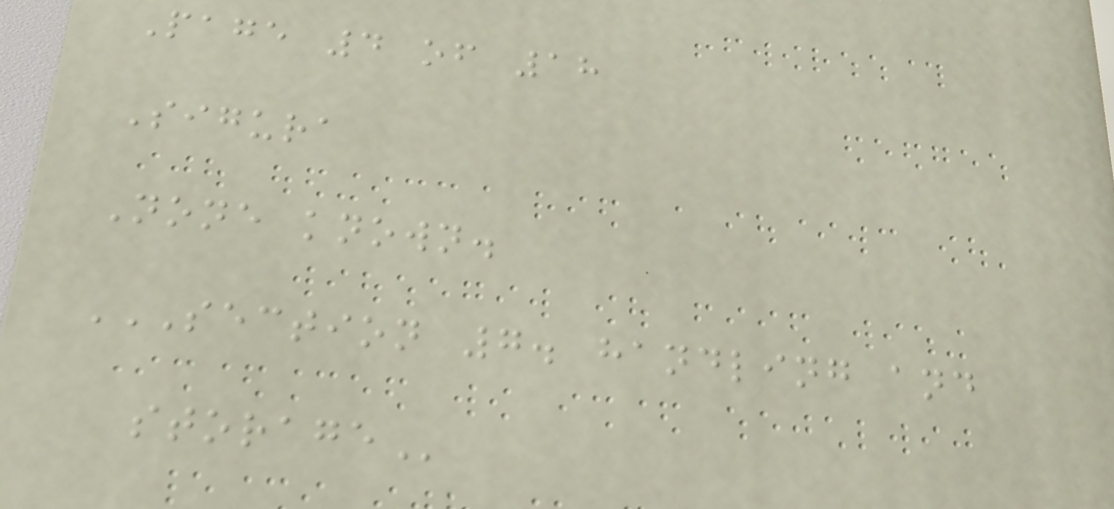Page 4 of 18
Sigura
None known.
SECTION 7. HANDLING AND
STORAGE
